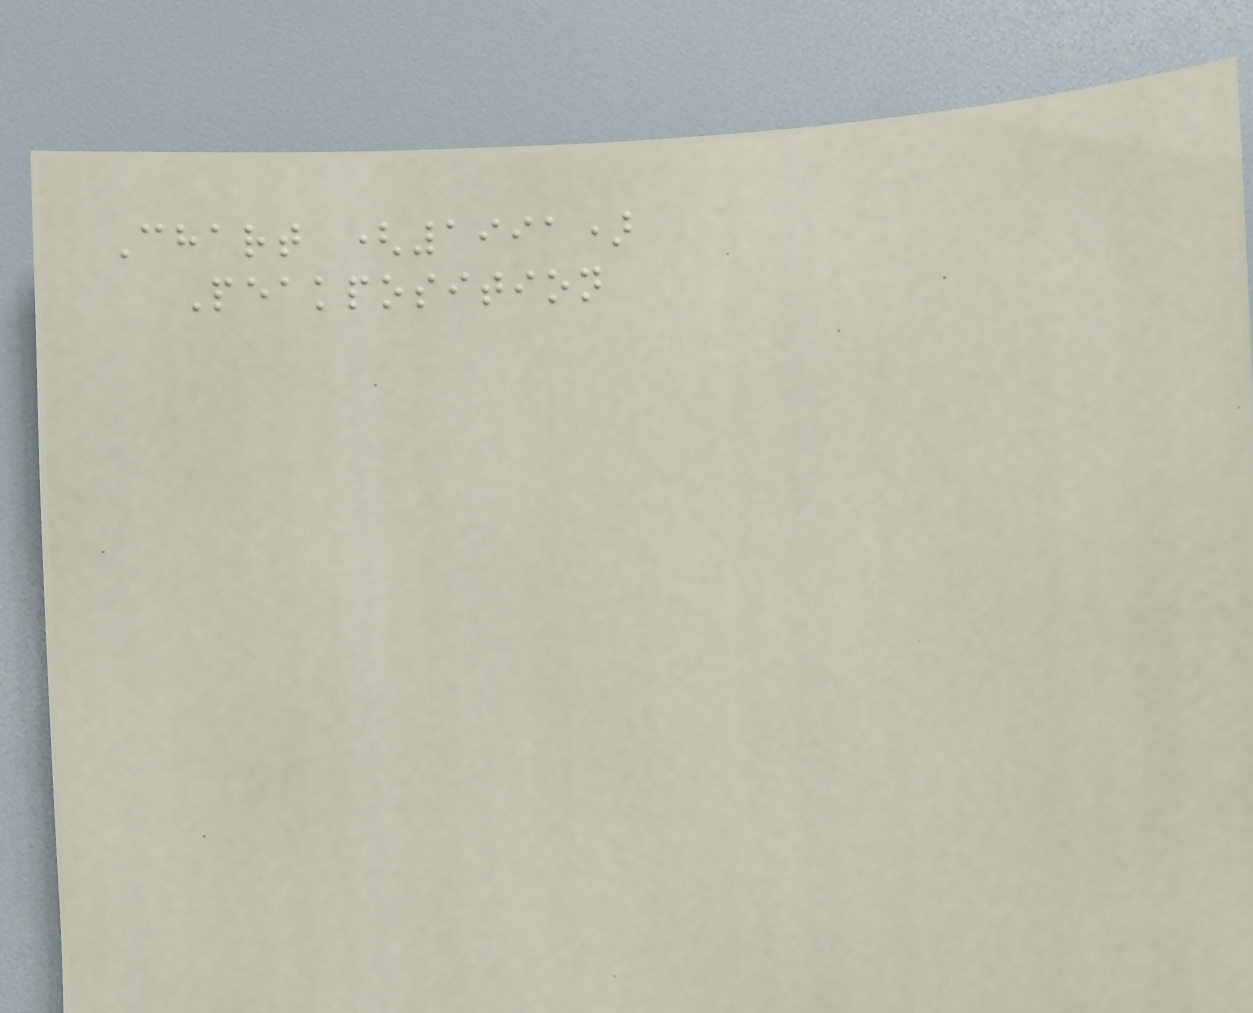Chart (1991)
Peakposition
